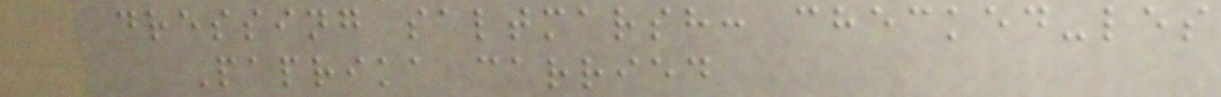dressing saltmarsh: checked-les
Paprika carried
